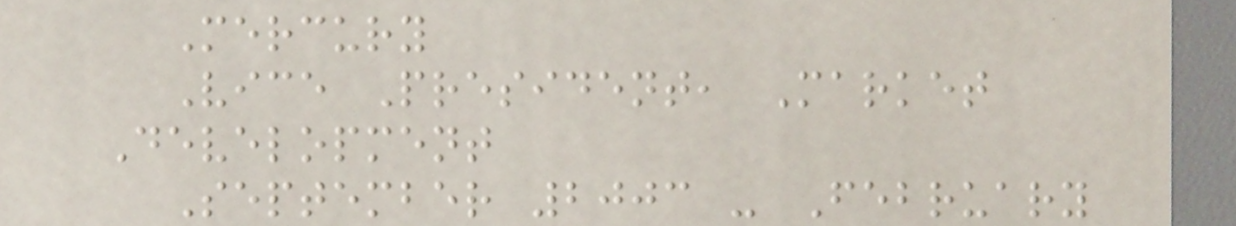Mercury
Vice President, Market
Development
September 2003 - February
